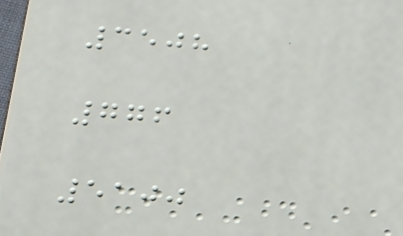3508
776
5100
